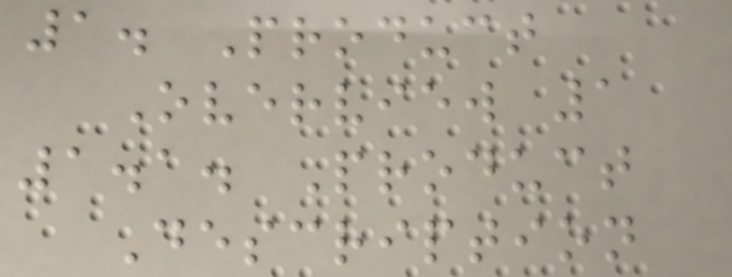1. Product
Overview 1
1.1. Product
Description
